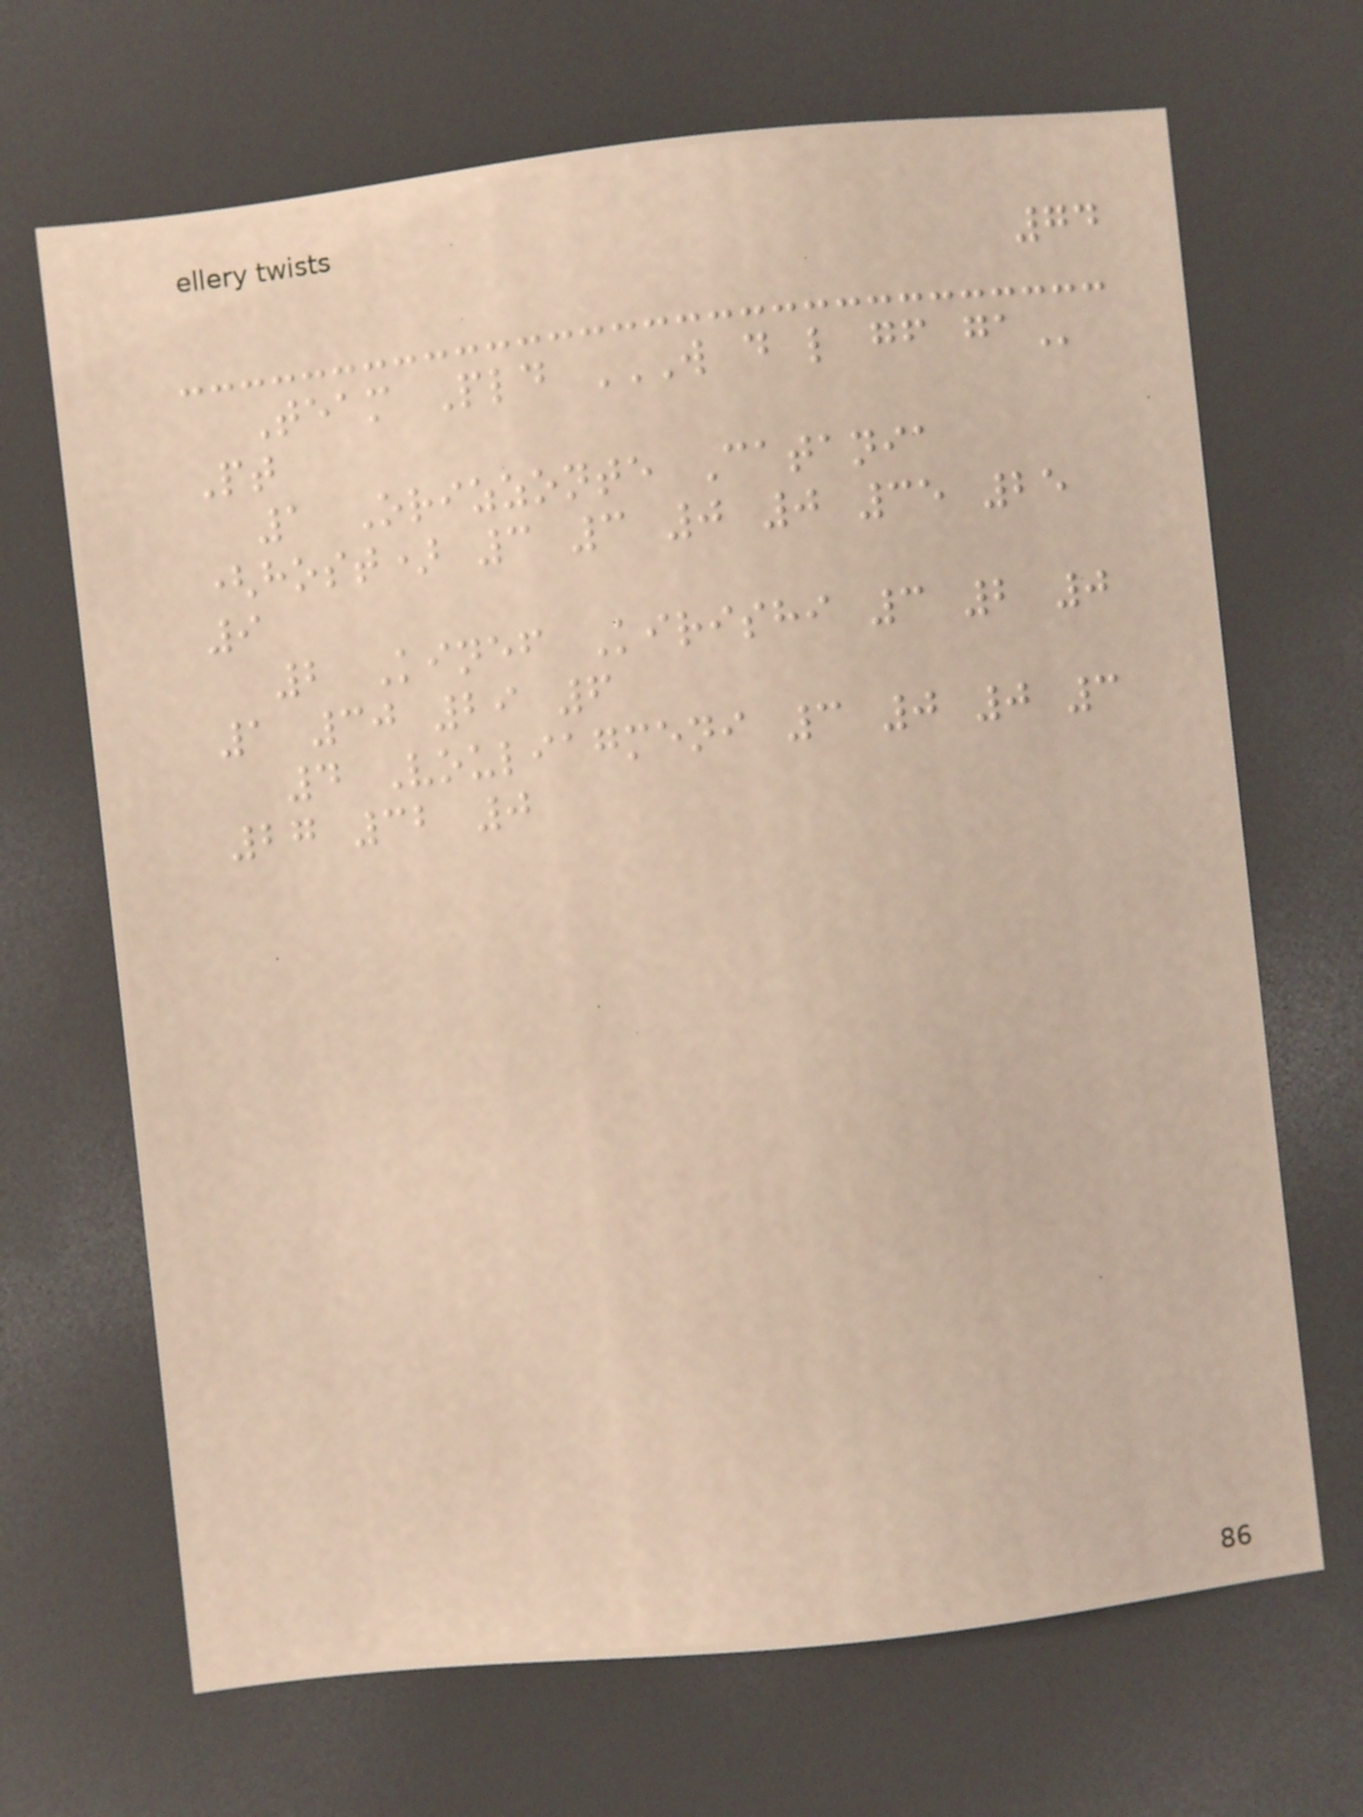74
Team Pld W D L GF GA
Pt
1 Orizzonte Catania
(host) 3 3 0 0 35 25
9
2 Kinef Kirishi 3 2 0
1 30 29 6
4 Vouliagmeni 3 0 0 3
27 32 0
